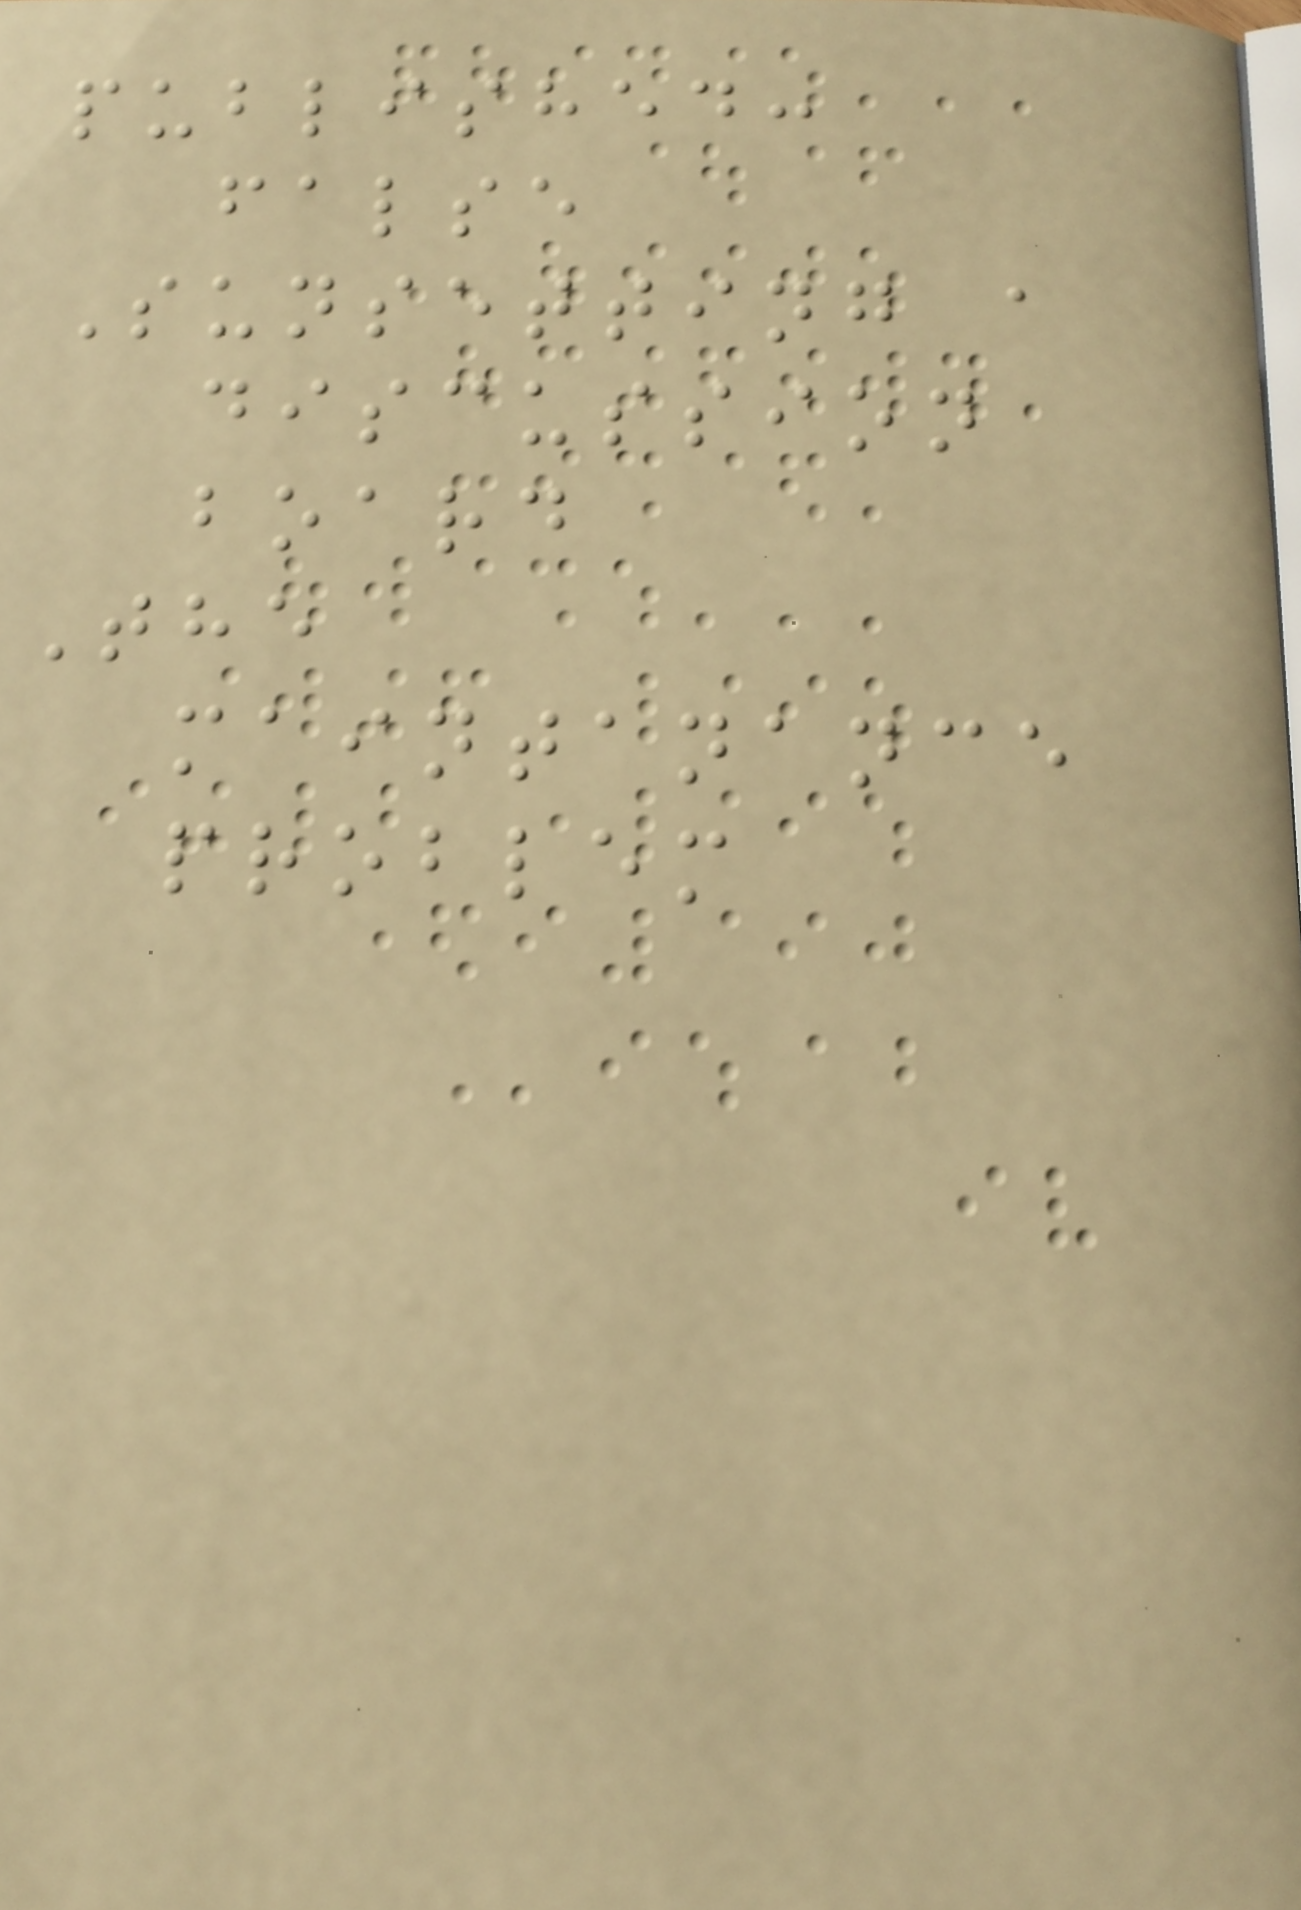published:
false
Sunsetting a
discussion
board
The
maintanance
problem
